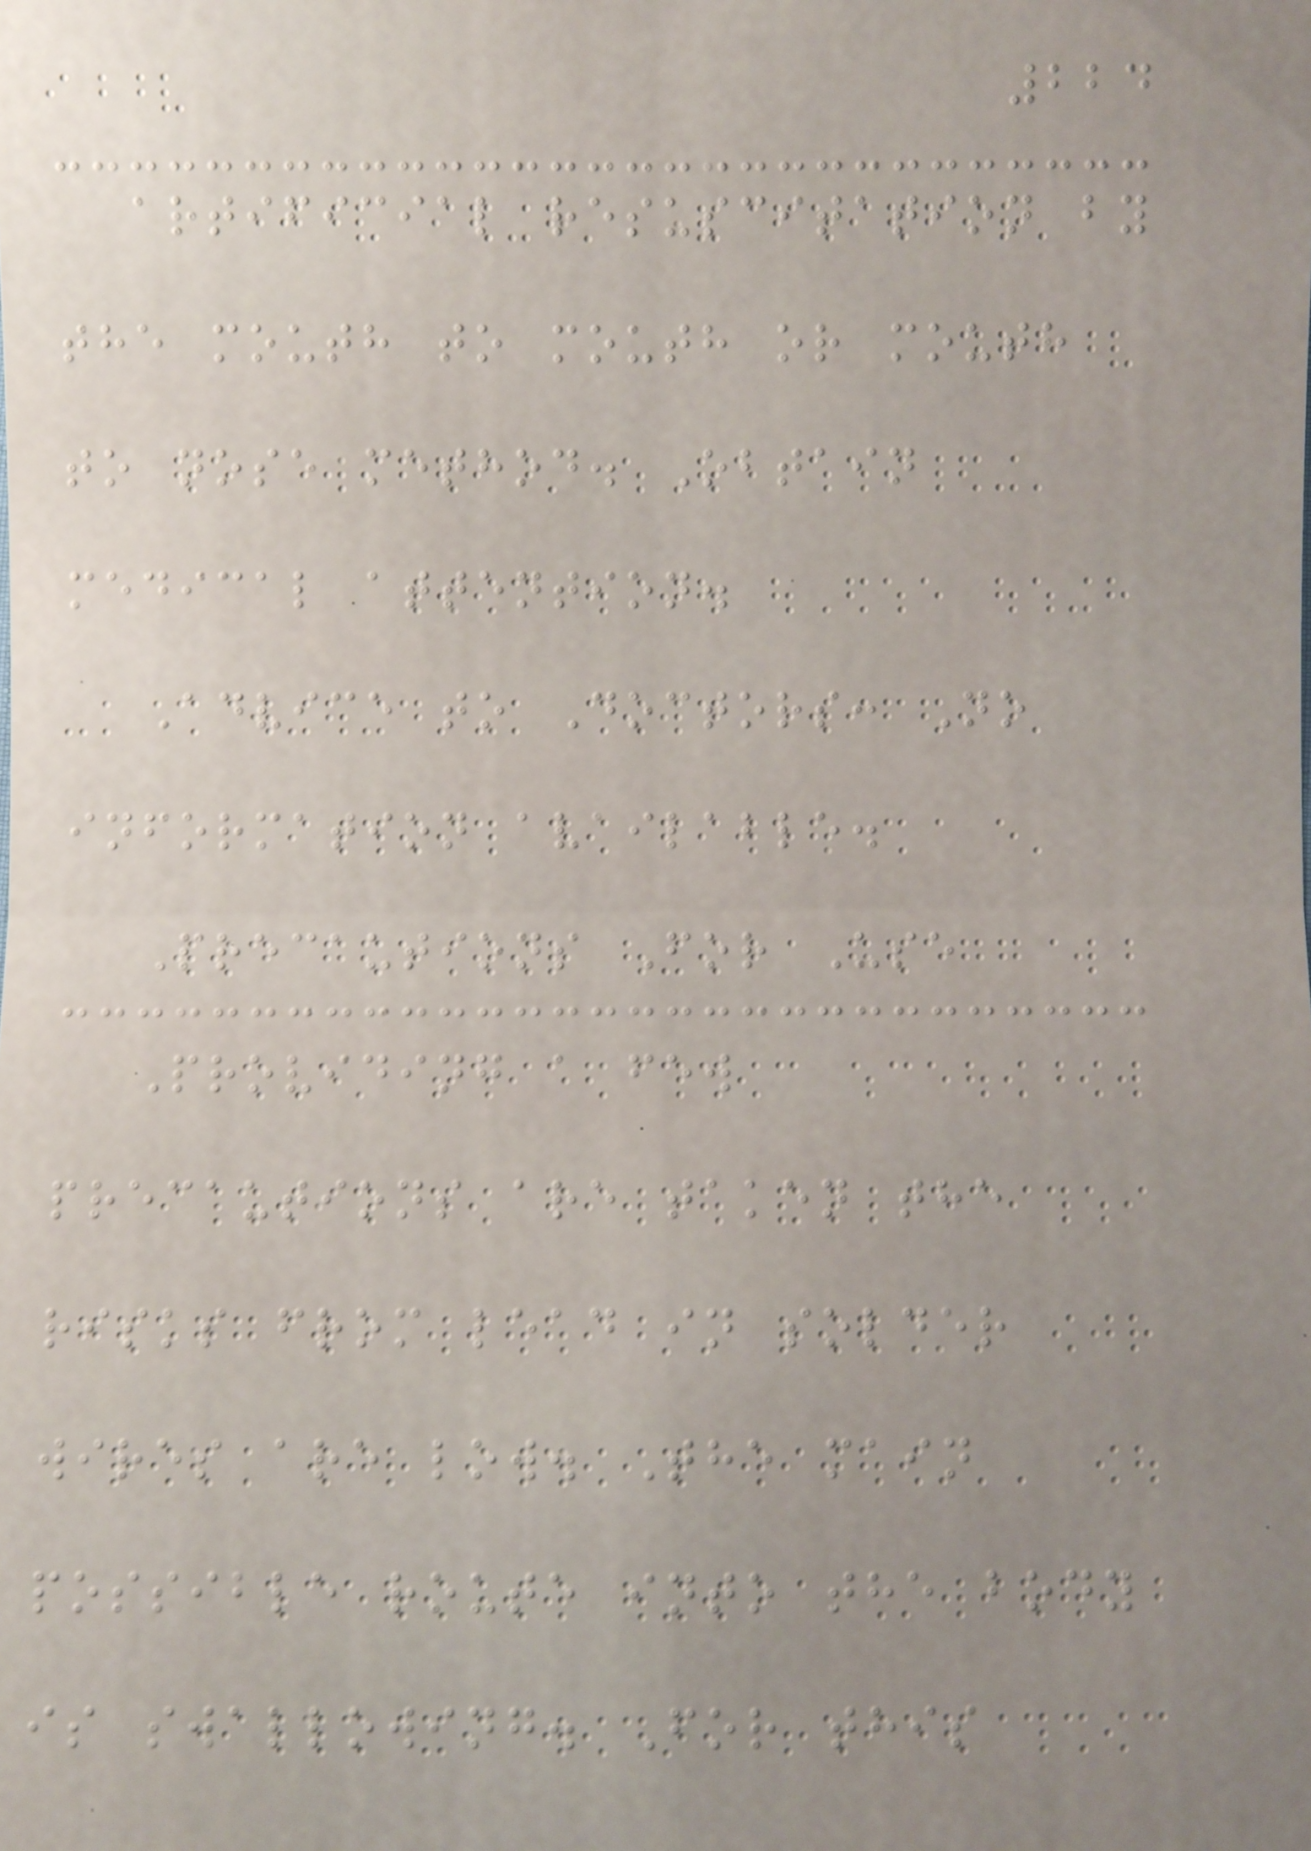224
artificial resuscitation by
the mouth to mouth or mouth
to nose method. Obtain
medical attention.
Advice to Doctors: No
information available.
Precautions For Use
Providing a few
precautions are taken the
risks from lead in solder
wires are low. The main
possible route into the body
is swallowing. For this
